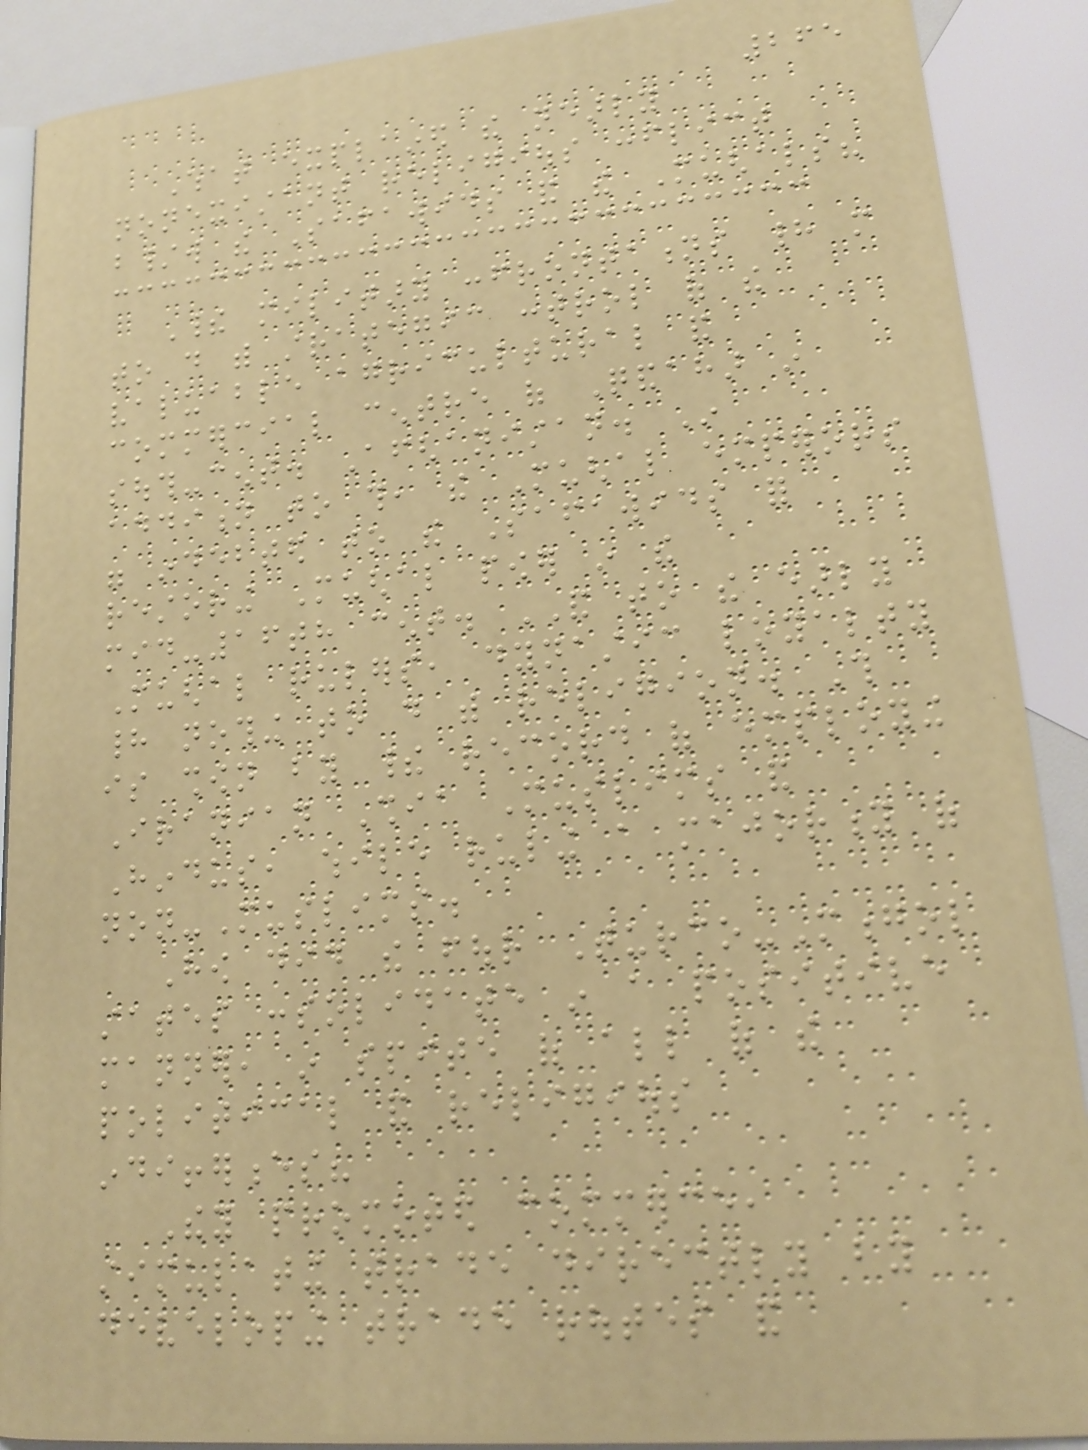265
What explained the nearly
nonexistant religious conflict
b/w the Safawids and the Mughals?
Their military confrontations had more
to do with strategic control of the
valuable agricultural and
commercial centre of Qandahar in
south-cent. Afghanistan. In
addition to this, the Mughal emperors
were indebted to the Safawids for
restoring Mughal power in the
mid-16th cent. AND to the early
Mughal rulers, dynastic loyalty
had nothing to do with religion. This
is shown by their record of employing
Iranian Shia Muslims and
Hindus, while ruling a majority of
non-Muslims.
How did the four Turco-Mongol
states consolidate in a positive
manner, in spite of all of the
political and religious
indifferences?
They promoted commerce,
stimulating trade directly by
developing trade routes and
